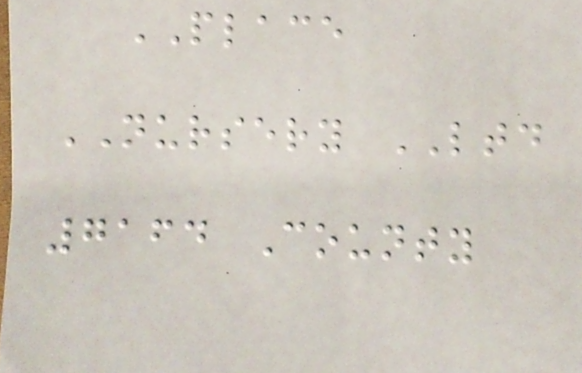PLACE
NURSERY LTD
7164 County
